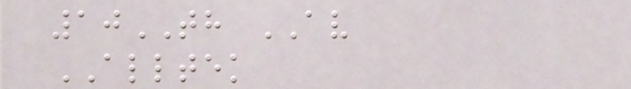10TH AV
ALLTEK
